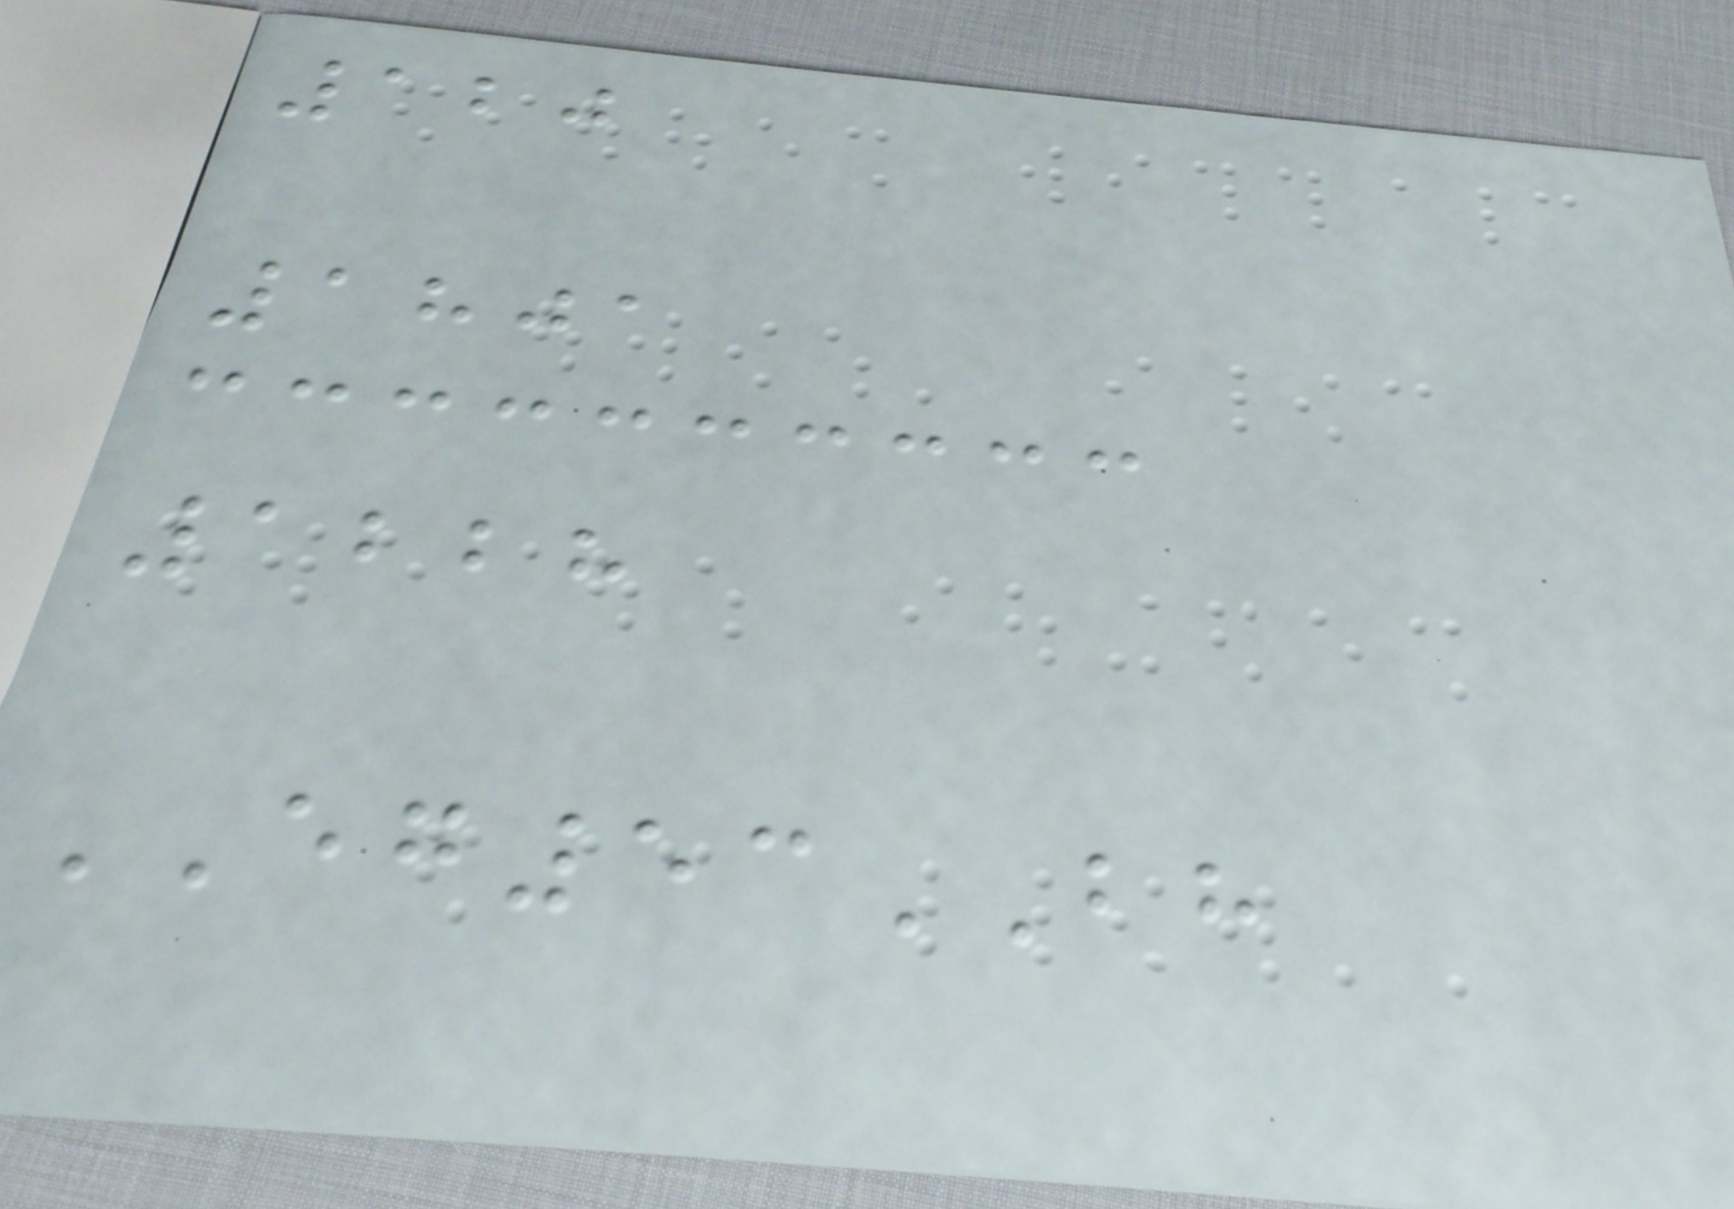120
1801
1228
EG53BH
